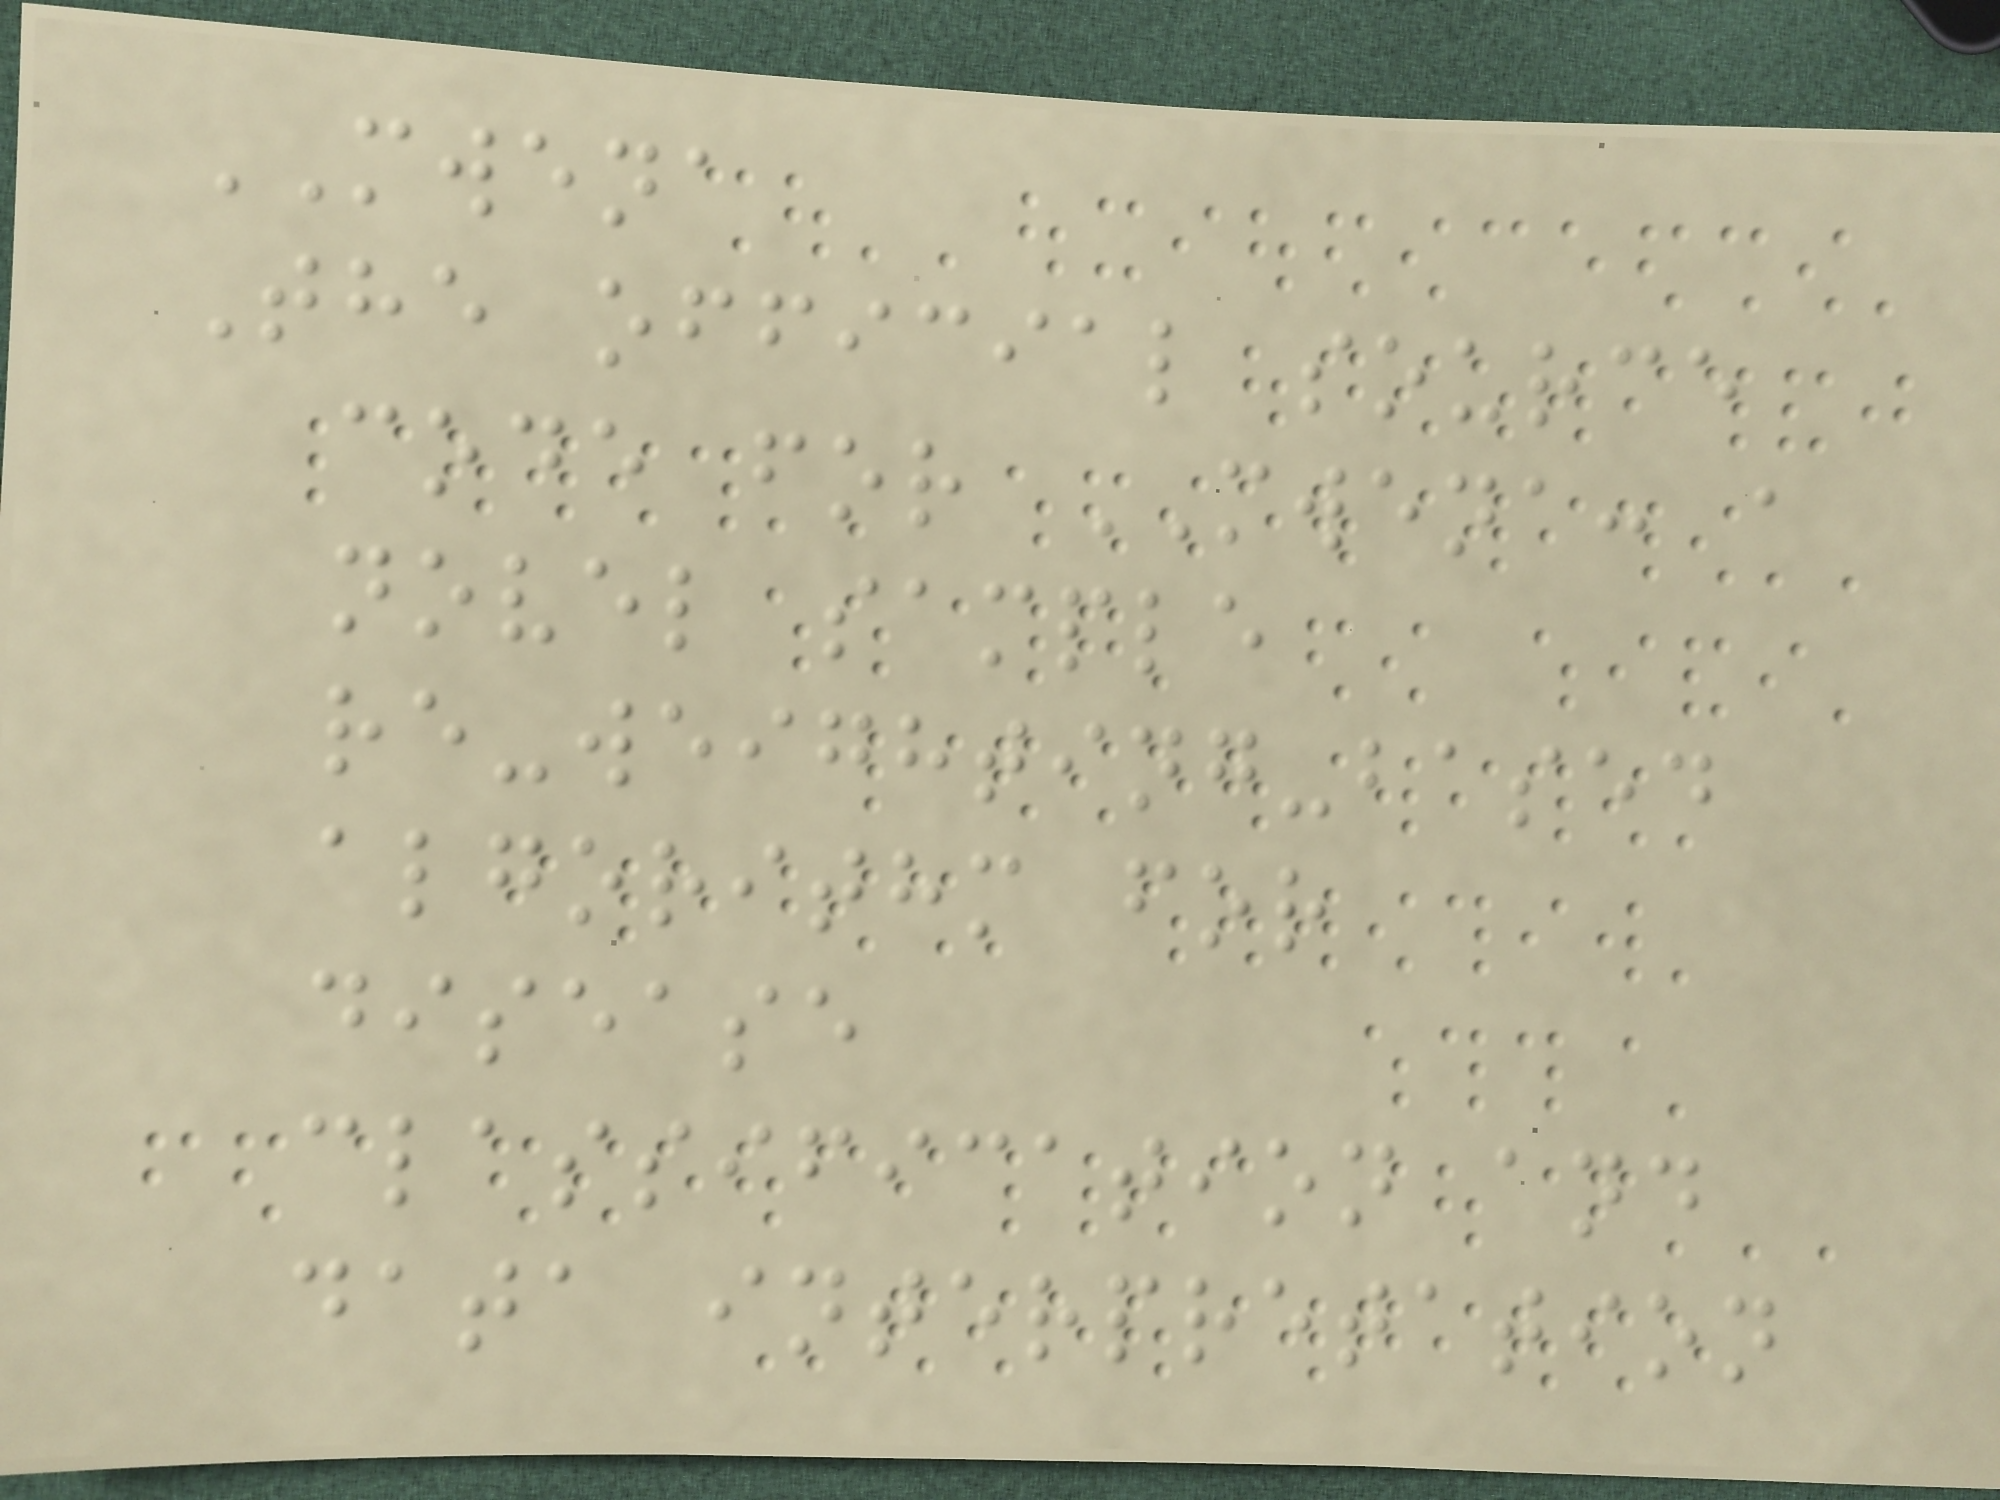MWENA
The official source
code for MWENA: a
novel sample
re-weighting-based
algorithm for
disease
classification and
data interpretation
